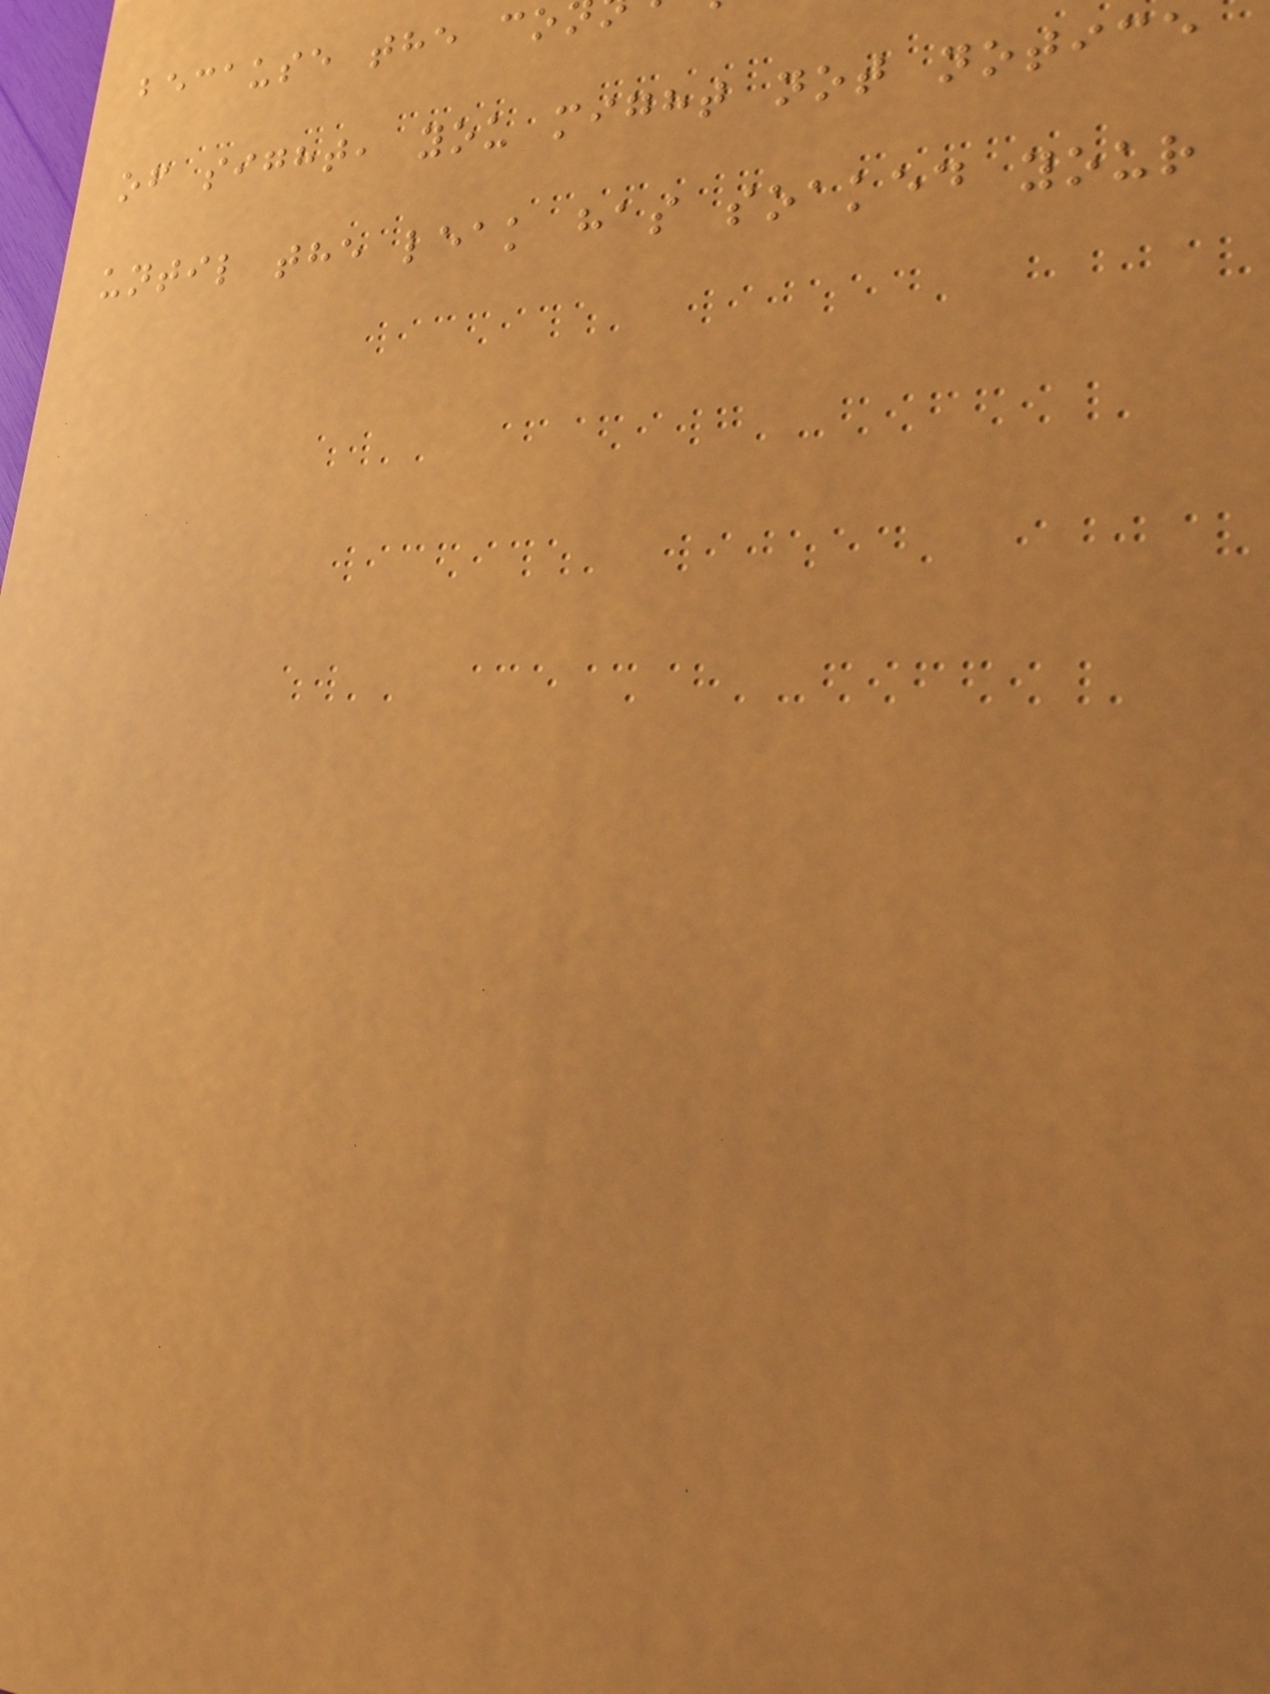because the co
of sight, you might not notice
until the leak has soaked your
